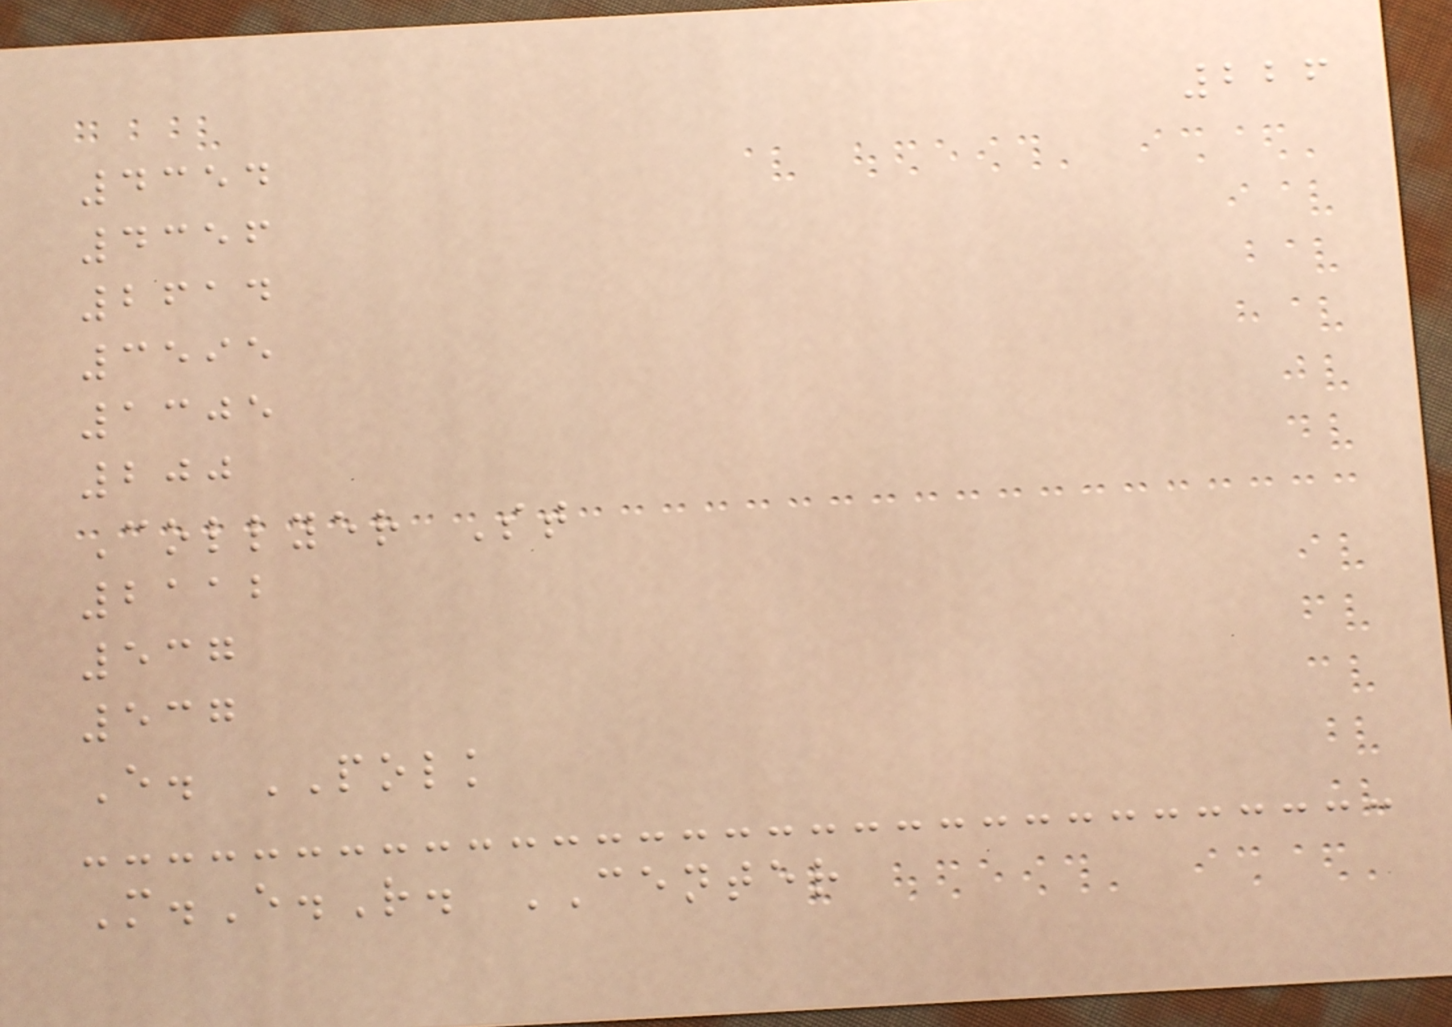226
4354
4356
2614
3595
1305
200
Collyer St
2112
537
537
E. POLK
M.E.R. CENTER
